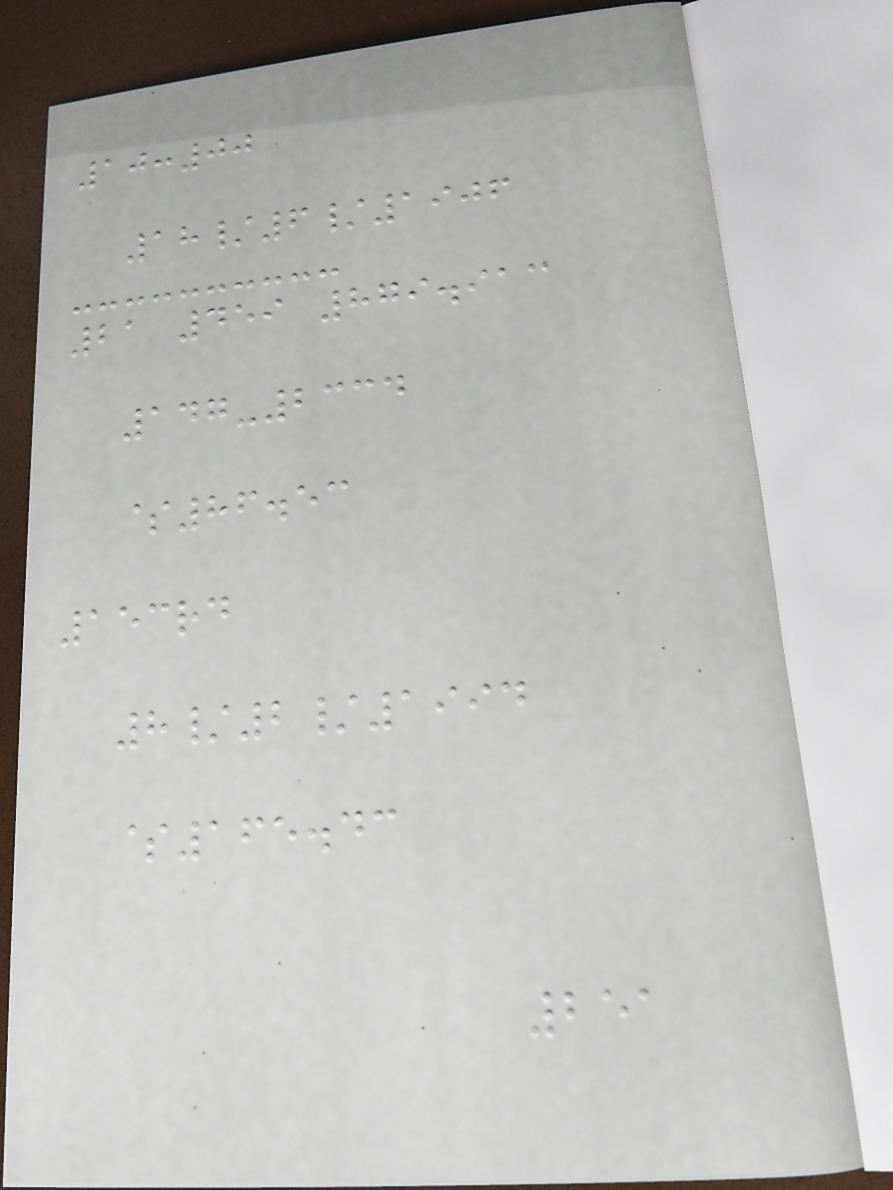10:00
18/6/1906
21 459 879.913
147-2334
$86.53
153rd
8/2/1994
$165.43
251
